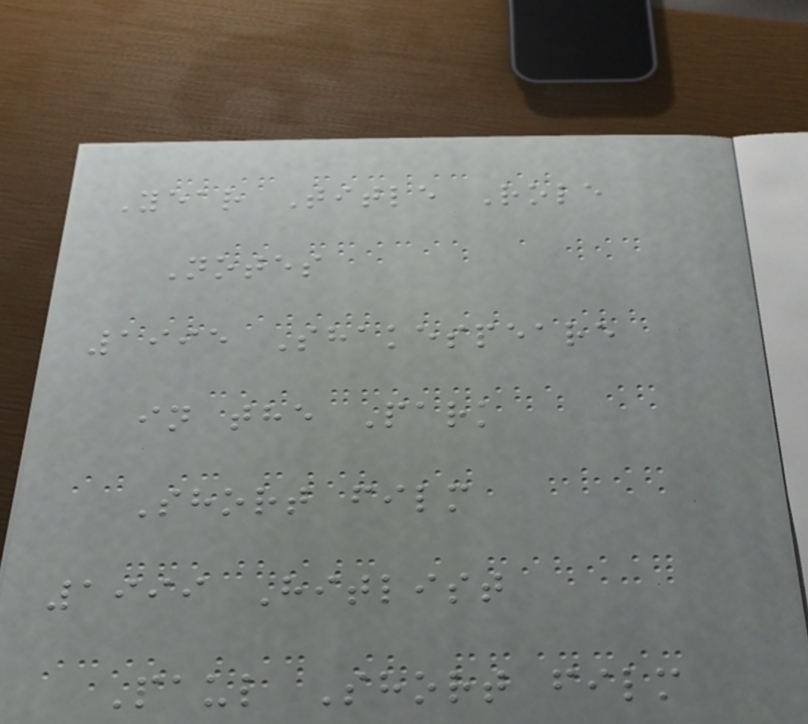Year Title Role
Notes
1995 Shakespeare
in the Park
Short film
1999 Hitlist
Paul Short film
